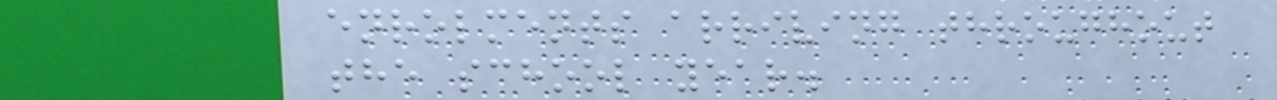enrolments arriving throughout
the school year.
